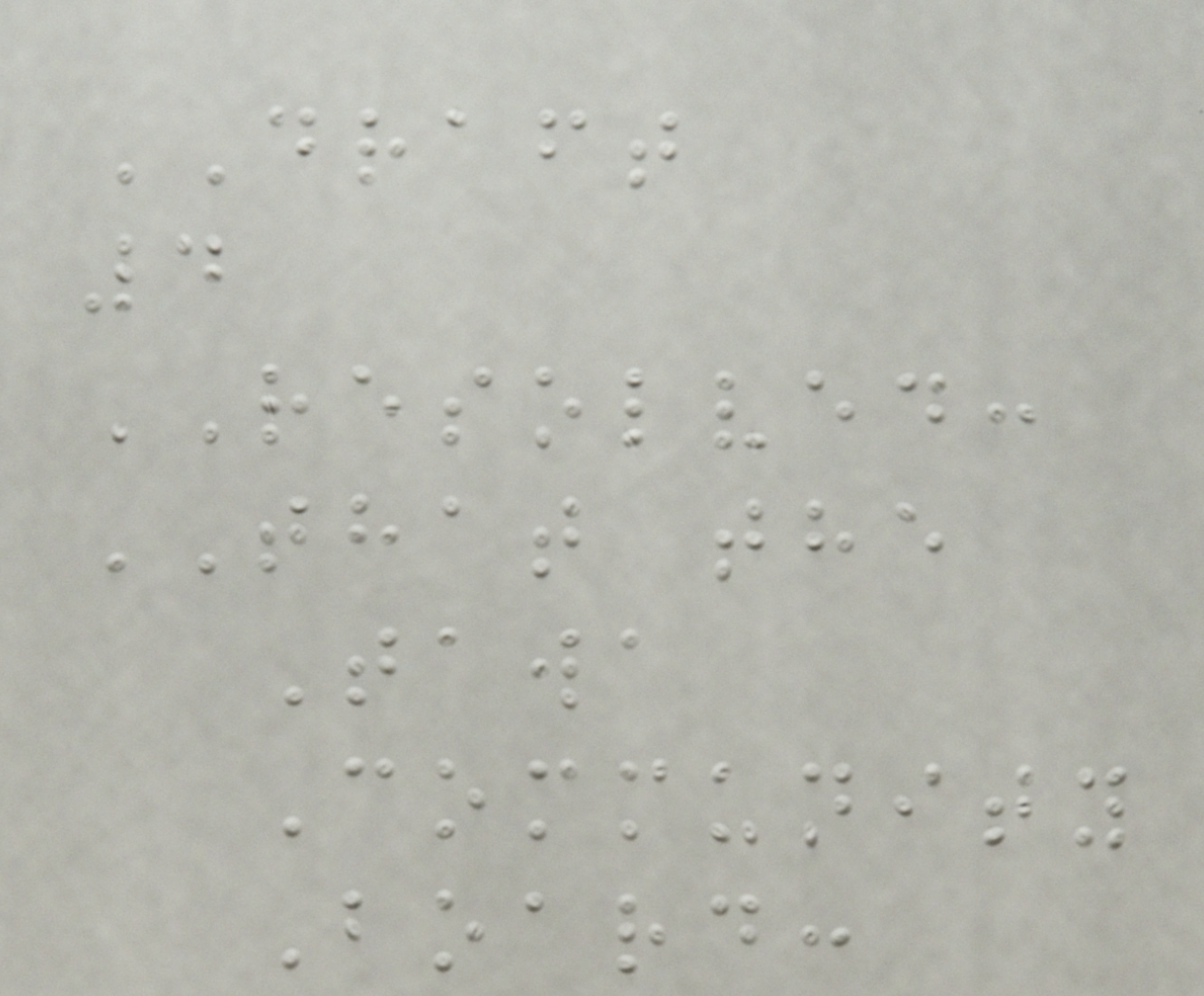DRAFT
4
RESOLVED:
THAT the
Tawa
Community
Board:
